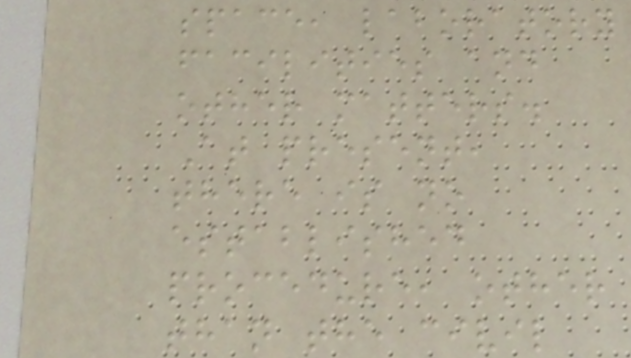space, laboratory
facilities and
other matters.
At present,
there is no
established
procedure, other
than the civil
